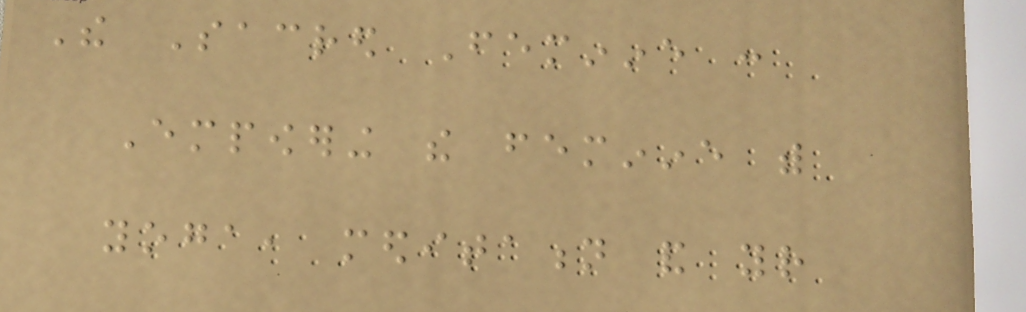The Sacred Feminine :
Empowering the feminine with
yoga, meditation and your
